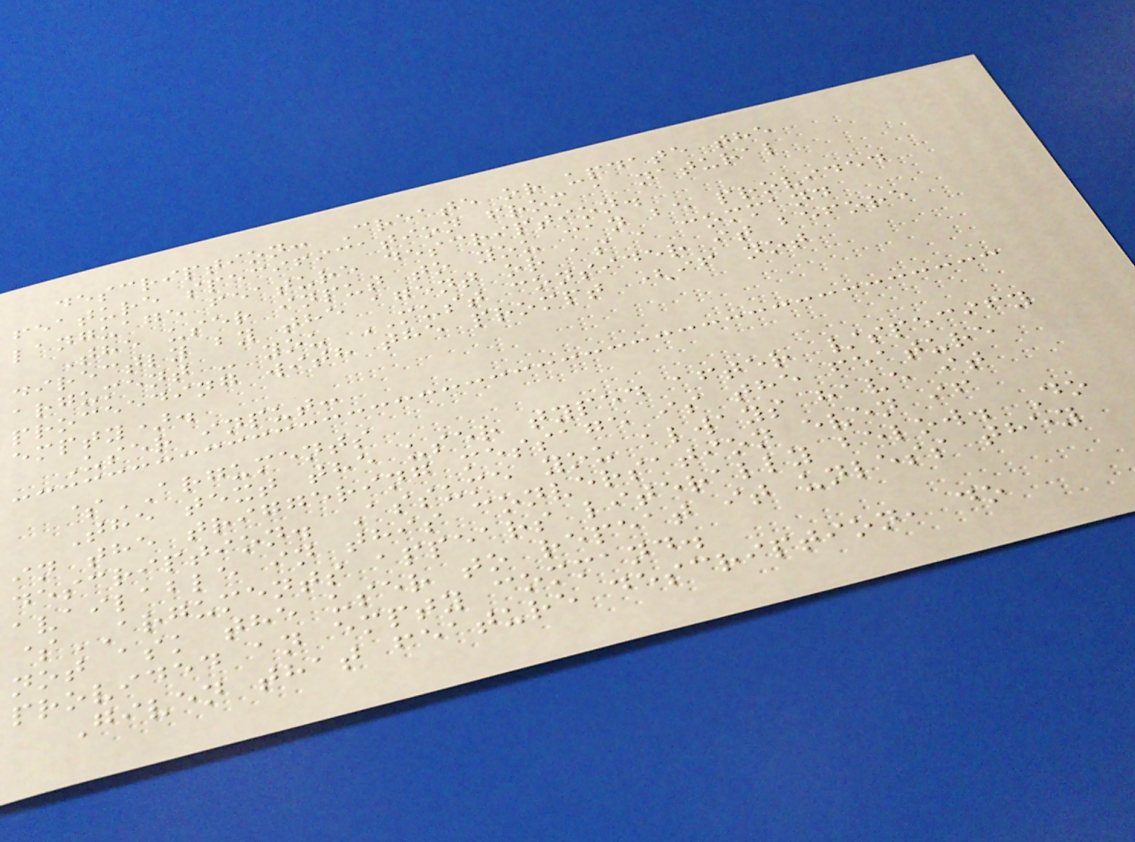description: Create or update the
feature specification from a natural
language feature description.
The user input to you can be provided
directly by the agent or as a command
argument - you MUST consider it before
proceeding with the prompt (if not
empty).
User input:
$ARGUMENTS
The text the user typed after /specify
in the triggering message is the feature
description. Assume you always have it
available in this conversation even if
$ARGUMENTS appears literally below. Do
not ask the user to repeat it unless they
provided an empty command.
Given that feature description, do
